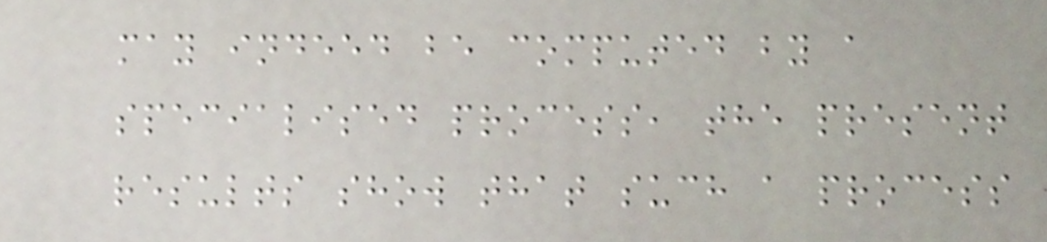may indeed be computed by a
specialised process, the present
results show that such a process
